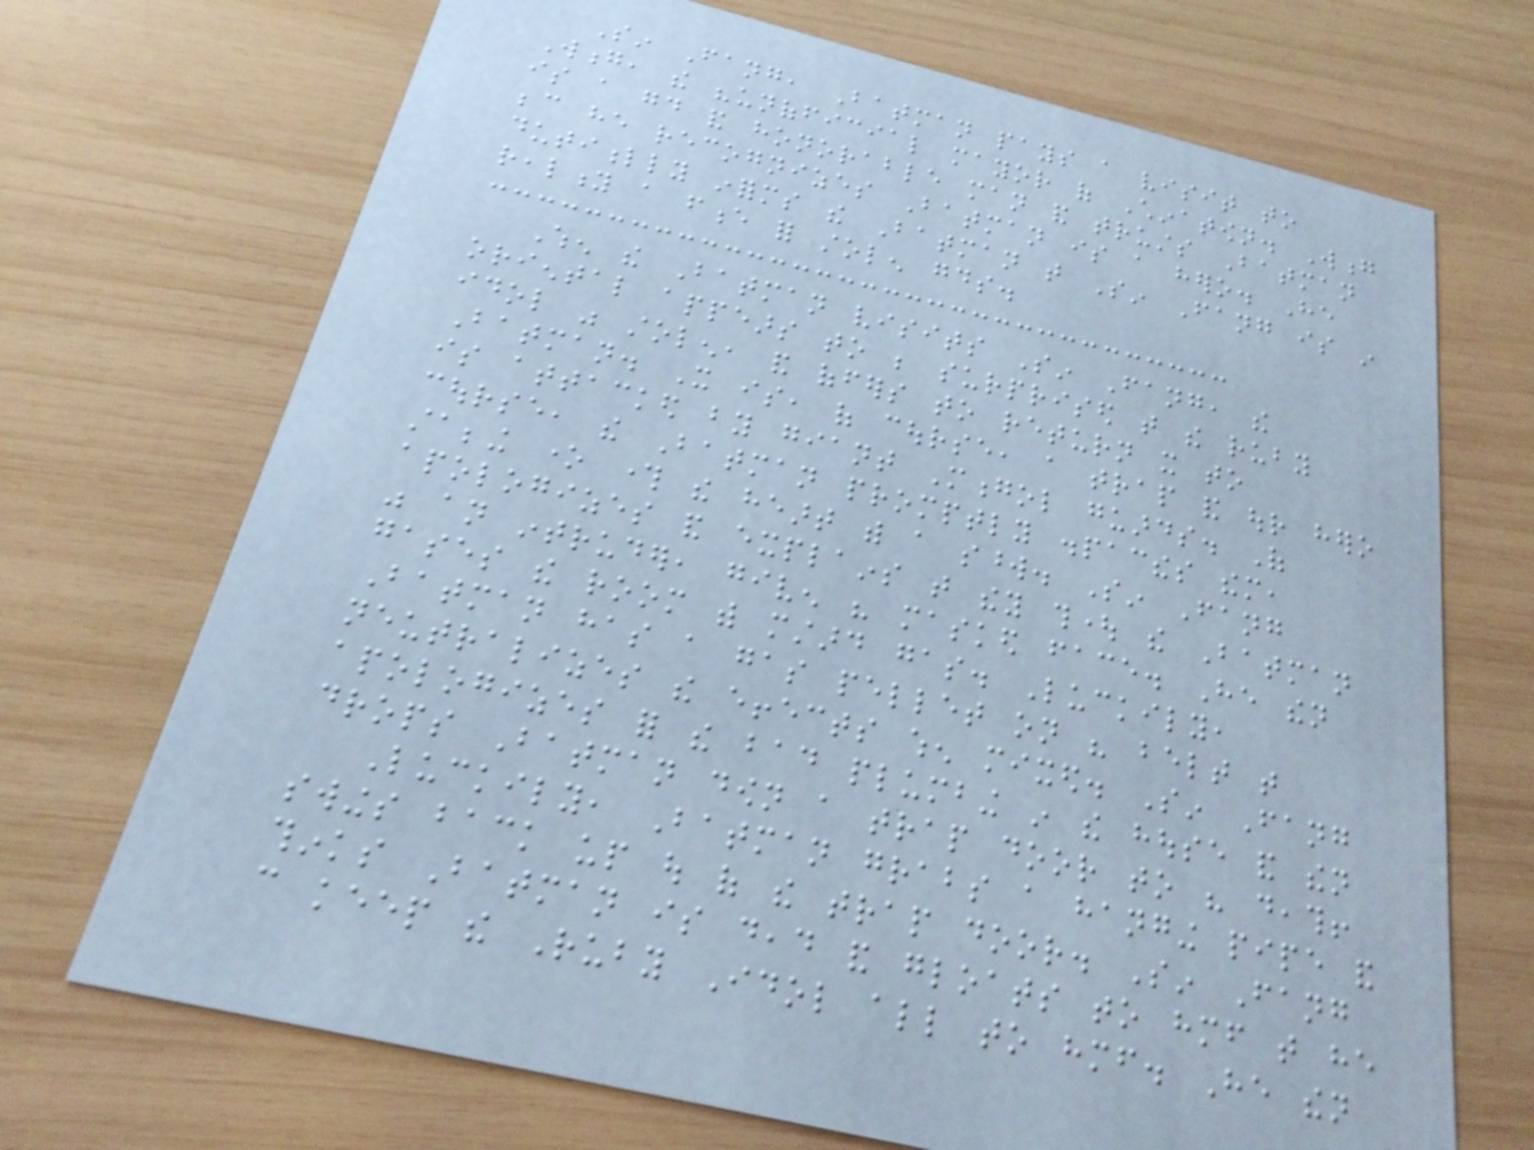Sin Fang, Batman pays a visit to
Wong, the "unofficial mayor of Chinatown. Wong
is a good and honorable man and trusts Batman
because he recognizes Batman is a hero. He
dutifully informs the Batman that Sin Fang is in
reality a fence for stolen goods.
When the Batman visits Sin Fang, the
oriental appears to be surprised that the ruby
idol was stolen, and offers to return it to
Batman. It is, of course, a trap and our hero
is attacked by giant Mongol guards. Of
course, the Batman promptly dispacthes them,
stabbing one through the heart with a sword. Sin Fang
apologizes and explains that they thought the Batman
was an intruder, given his masked face. He then
gases the room with mustard gas. Luckily,
Batman has a gas pellet on his belt that
neutralizes the effects when mixed. Sin Fang
apologizes for the bad plumbing in the house and then
drops Batman down a trap door to his death!
Luckily, Batman grabs a hanging pipe and
swings back up out of the trap door. Sin Fang
thinks Batman is dead and gloats to himself that he
can keep the Ruby Idol all to himself. He then
